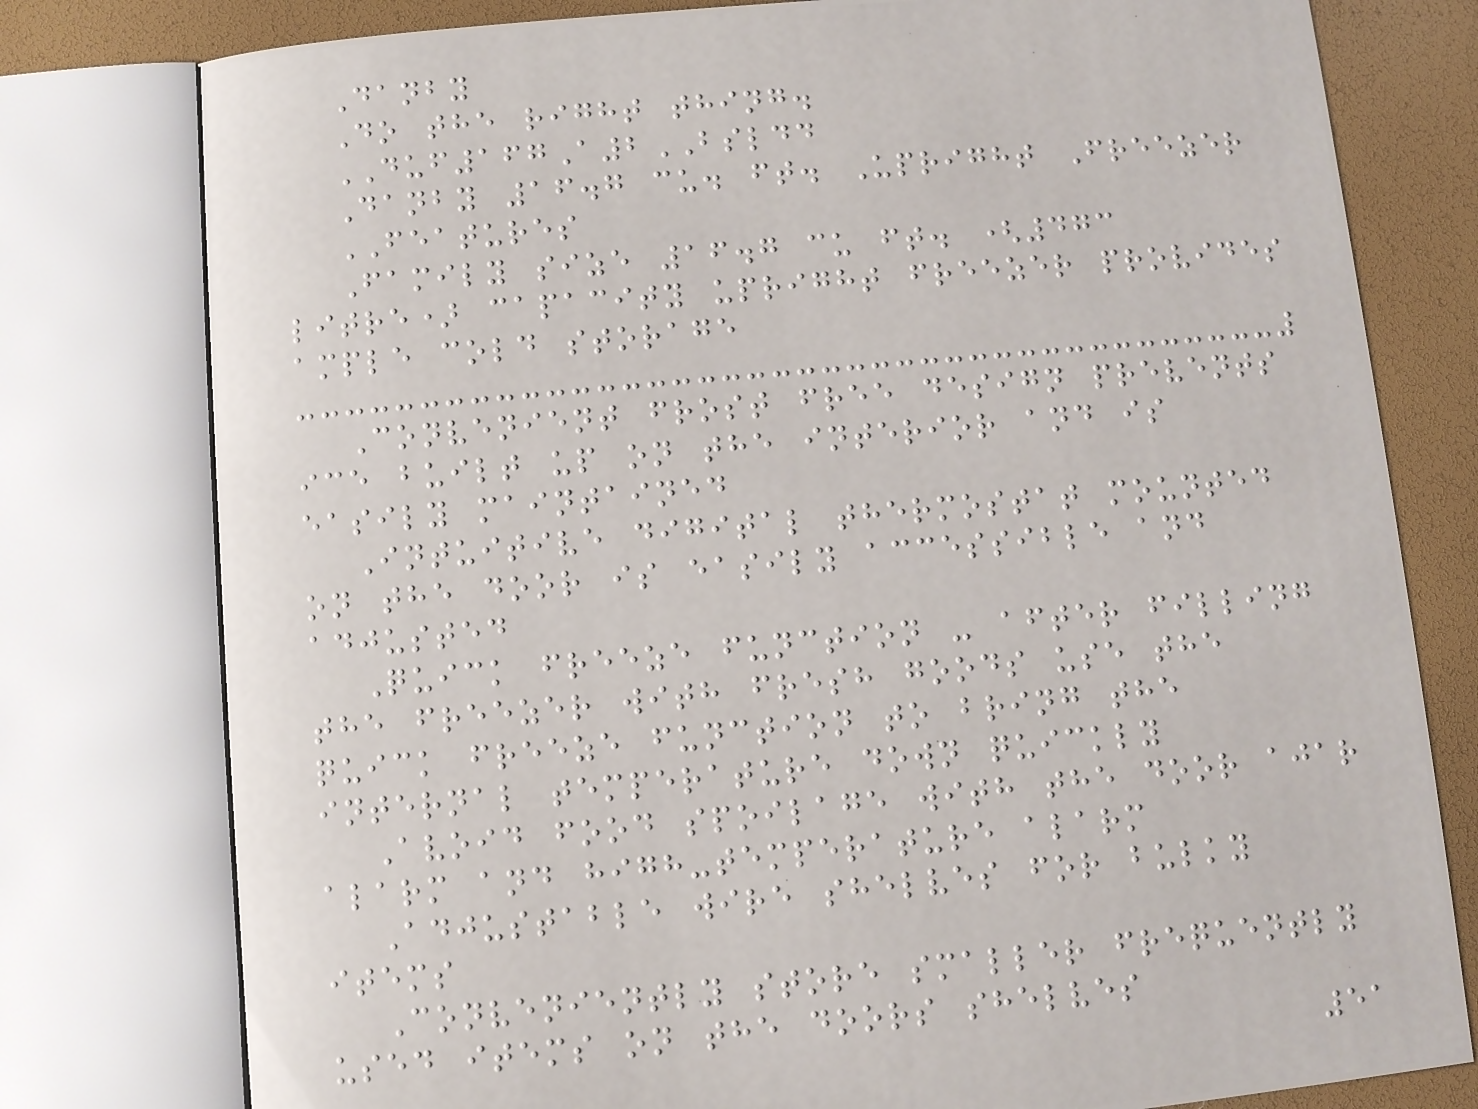Danby
Do the right thing.
DUF167A2BSLDD
Danby 16.7 cu. ft. Upright Freezer
FEATURES
Family size 16.7 cu ft. (473
litre) capacity upright freezer provides
ample cold storage
Convenient frost free design prevents
ice built up on the interior and is
easily maintained
Intuitive digital thermostat mounted
on the door is easily accessible and
adjusted
Quick freeze function - after filling
the freezer with fresh goods use the
quick freeze function to bring the
internal temperature down quickly
Avoid food spoilage with the door ajar
alarm and high-temperature alarm
Adjustable wire shelves for bulky
items
Conveniently store smaller frequently
used items on the doors shelves
51
